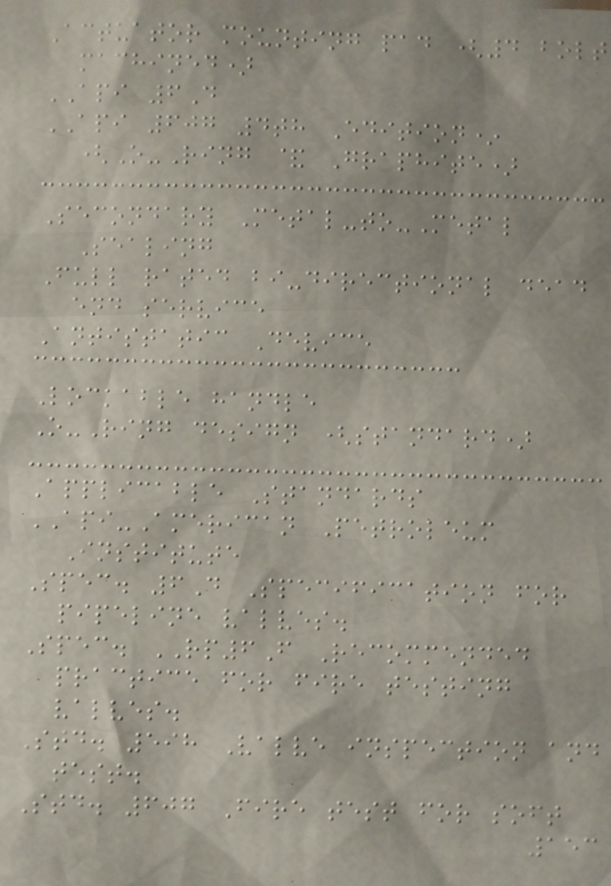Actuator mounting pad (4 bolt
machined)
API 6D
API 607 4th Edition*
(O-Ring & Graphite)
Secondary Metal-to-Metal
Sealing
Full rated bi-directional dead
end service
Antistatic Device
Lockable handle
O-Ring design (standard)
Applicable Standards
API-American Petroleum
Institute
Spec. 6D Specification for
pipeline valves.
Spec. RP6F Recommended
practice for fire testing
valves.
Std. 598 Valve inspection and
test.
Std. 607 Fire test for soft
153
